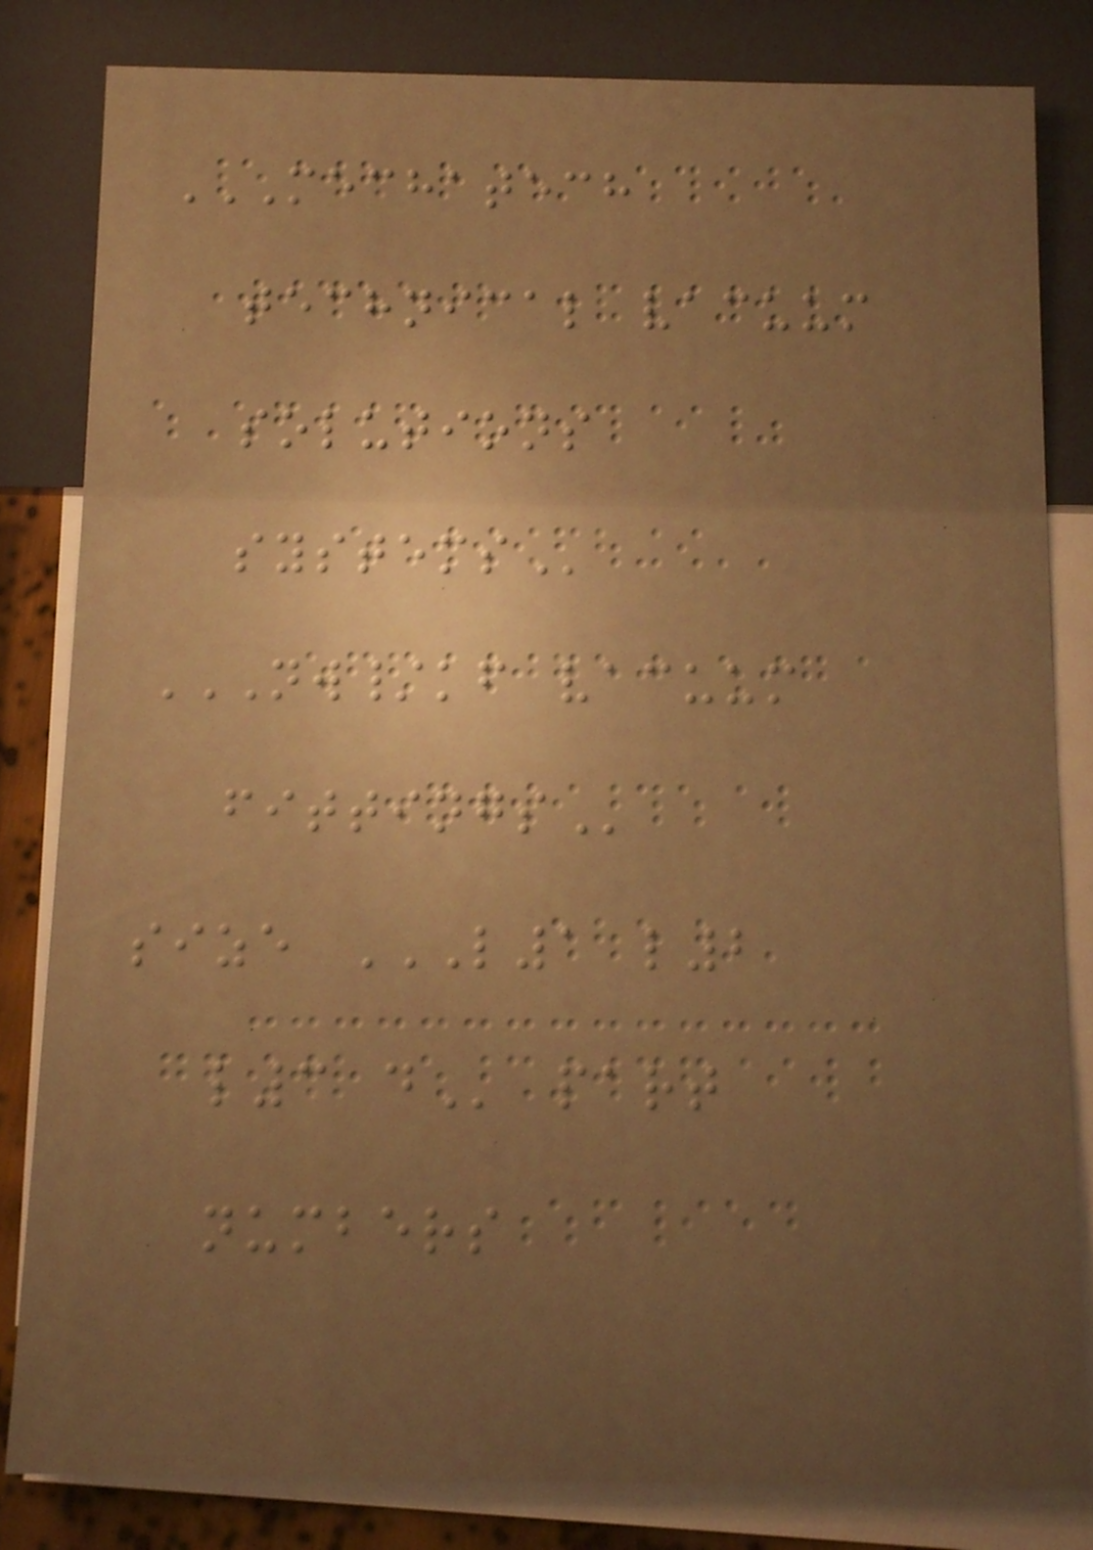MECHATECH
TECHNICAL VACUUM
SOLUTIONS
SYSTEMS
NW/KF VACUUM
FITTINGS
size L1 L2
L3 D part
numbers
